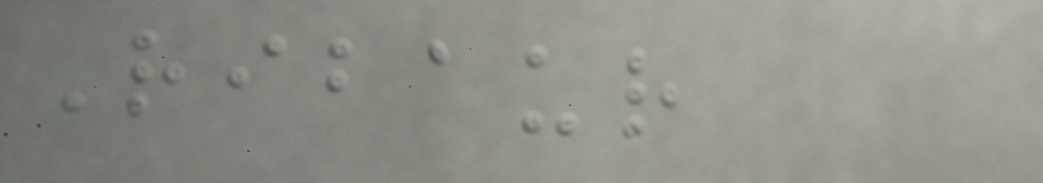Ribaur
